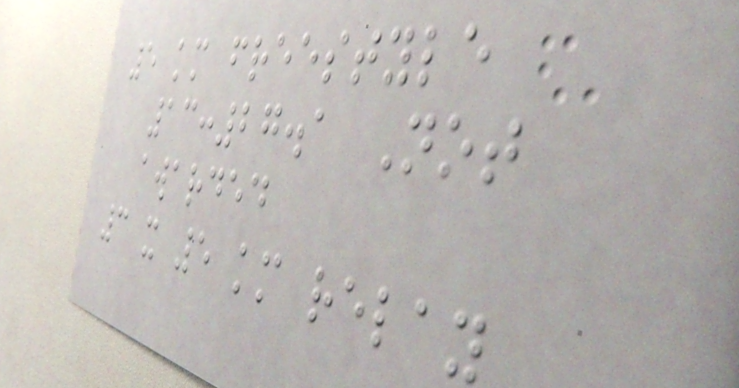5 km freestyle
13:27.1 Not
awarded
3 x 5 km relay
